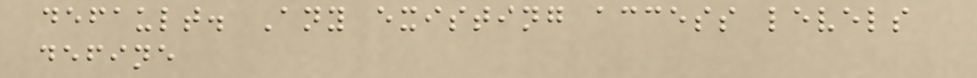default. Any existing access levels
define
